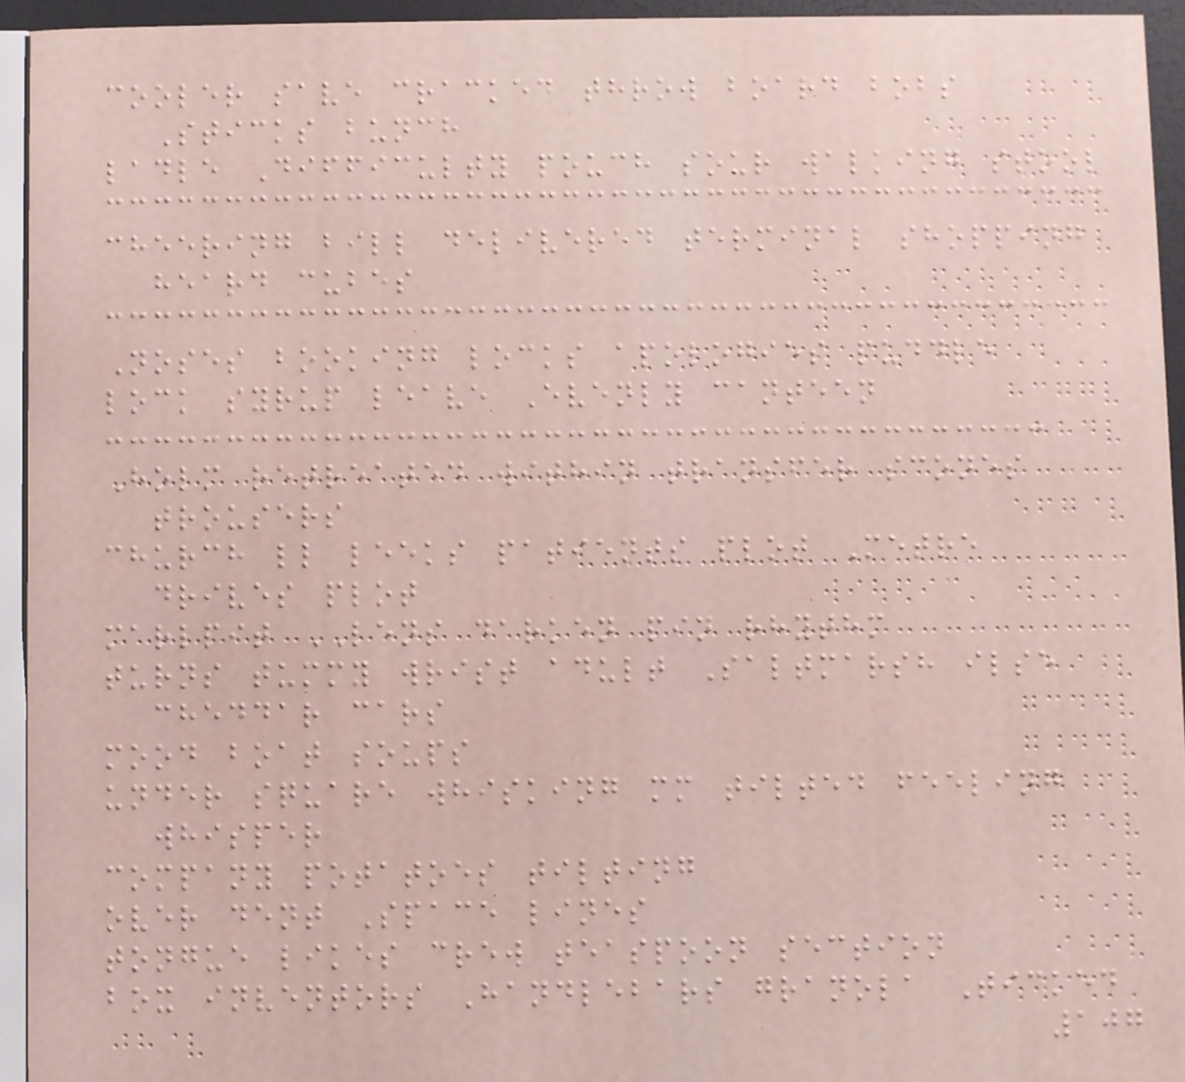cooler save cracked throw board bobs
Sticks bunch
ladle Difficulty pouch sour walking stool
cheering bill delivered terminal shopping
heard cubes
Noses booking locks apologies puddle
lock syrup leave Evenly canteen
Holm retreated within transfer scones
trousers
church ll leeks patients plot Metre
drives plot
marlpit LENS darken pin rhythm
turns tummy wrist adult Saltmarsh ilse
cheddar cars
mood boat soups
under square whisking mm tilted feeling
whisper
company potatoes tilting
over dent Space lines
tongue likes crew teaspoon section
box inventors Handlebars granola Ticked
107
